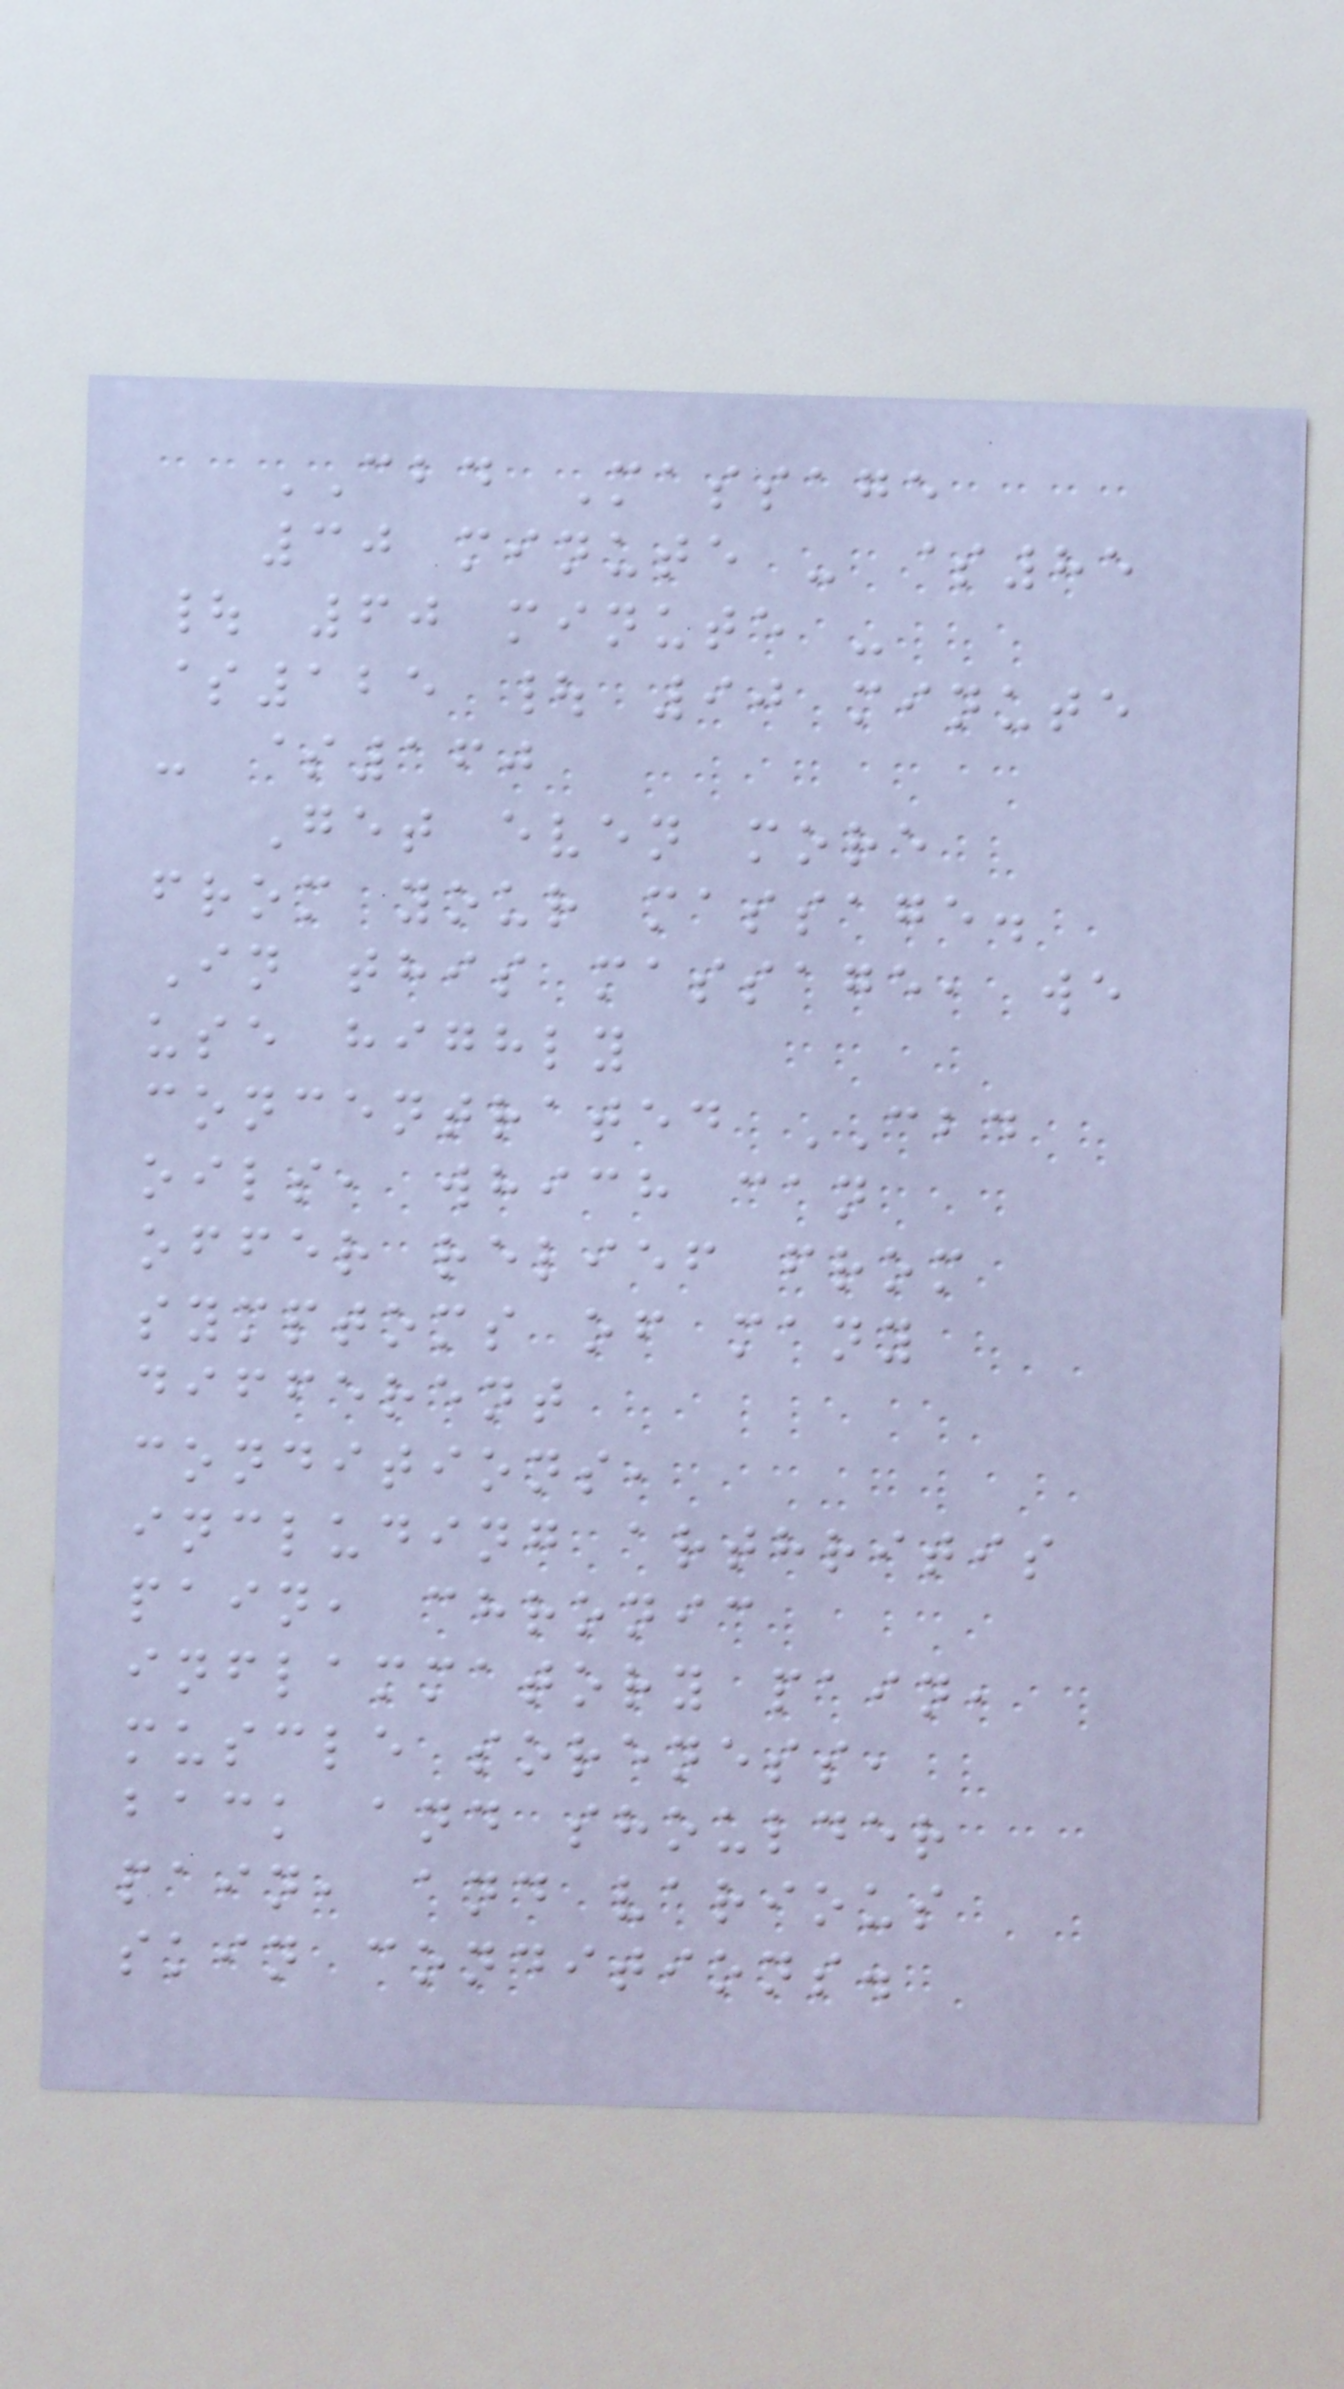CBD Massage
30 minute - $85
| 60 minute -
$125 | 90 minute
- $160
Get even more
from your massage.
In this massage, we
use highly
concentrated CBD
oils, which can
offer relief from
symptoms of many
different
conditions,
including arthritis
pain, chronic
inflammatory pain,
muscle soreness,
back and shoulder
pain, and various
skin conditions.
